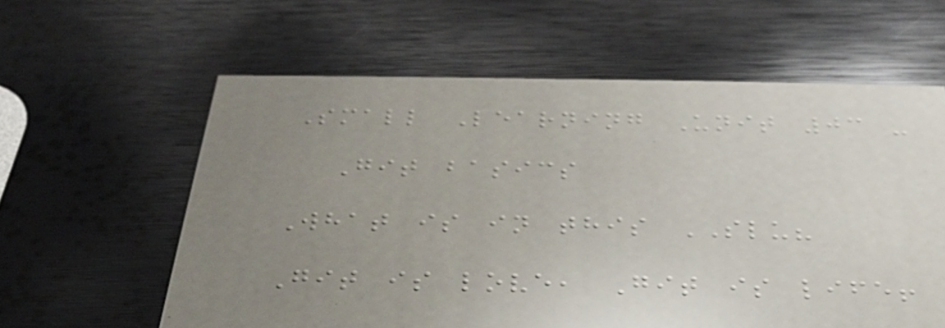Small Learning Unit 03 -
Git basics
What is in this SLU?
Git is love, Git is life!
